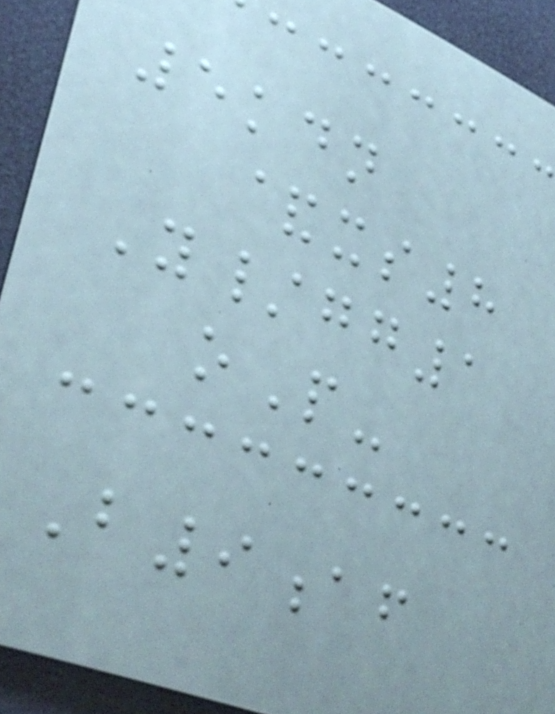5kdn
&xs8
Y/gg1
oP-
B9af
